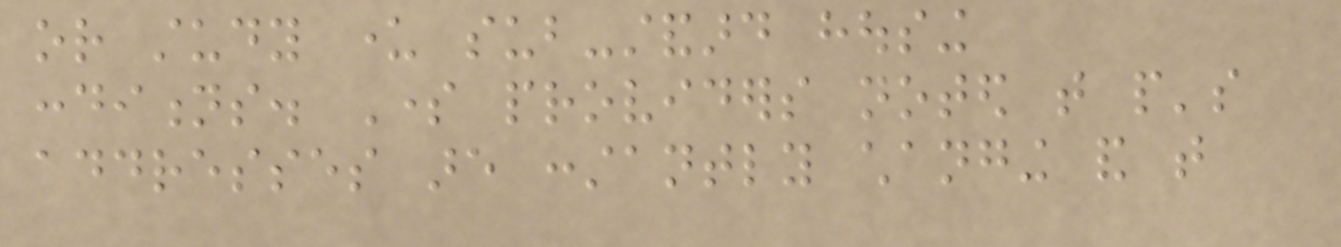or study under sub-standard housing
conditions. Some providers noted that people's
addresses are constantly changing and that
